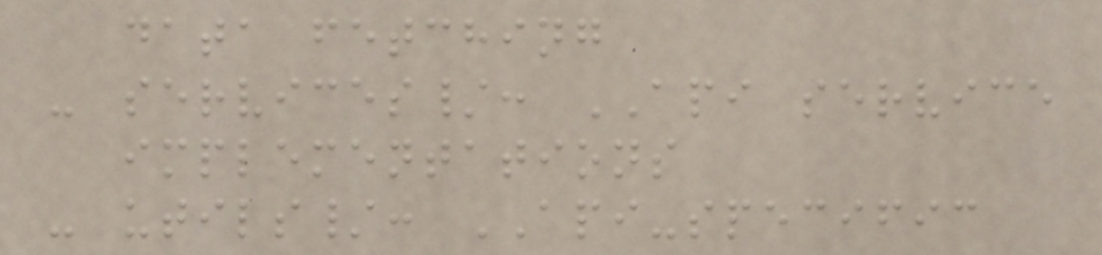data fetching
- services/: API service
implementations
- utils/: API-specific
